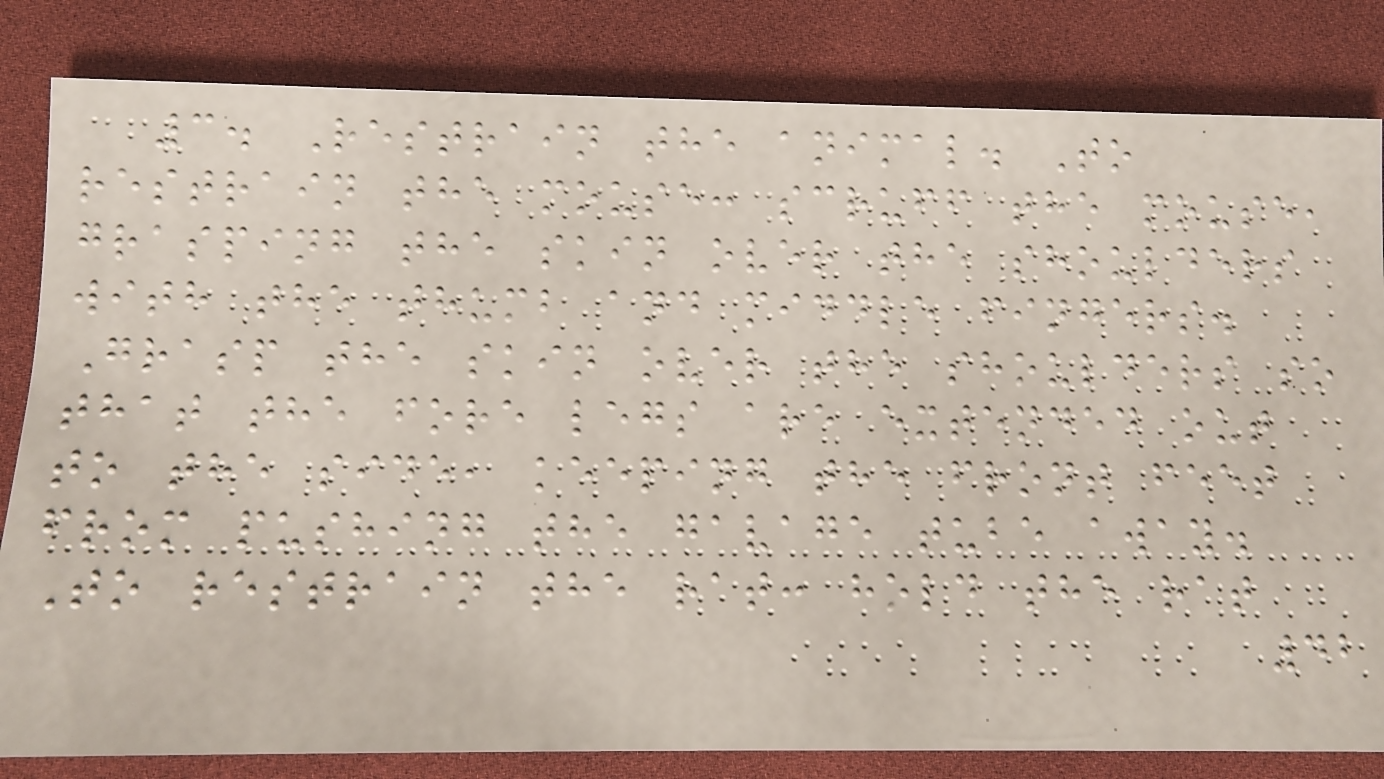3. Restrain the animal. To
restrain the mouse: scruff the mouse,
grasping the skin over the shoulders
with the thumb and middle fingers.
Grasp the skin over the shoulders so
that the fore legs are extended out
to the side, keeping the front feet
from pushing the gavage tube away.
To restrain the rat: hold the rat
42
